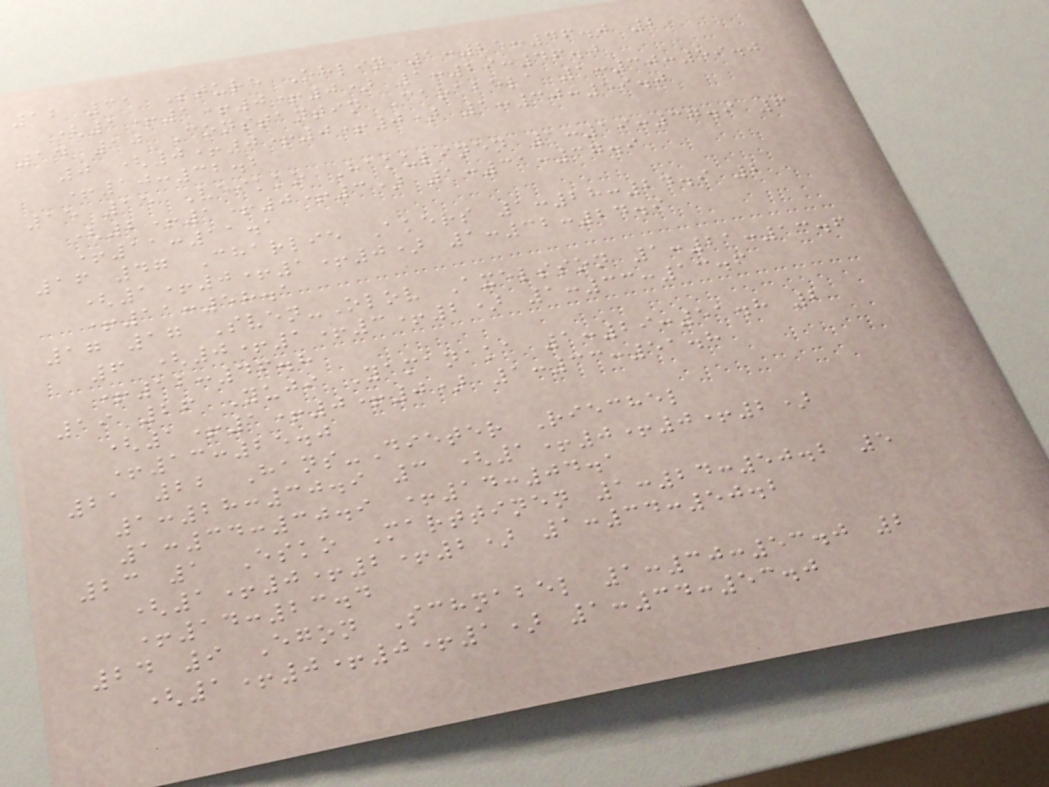12 31 Sture Ohlin 1:25:46.0 2
(1+1+0+0) 1:29:46.0
14 10 Constantin Carabela 1:30:59.0
0 (0+0+0+0) 1:30:59.0
+10:32.2
15 15 Veikko Hakulinen 1:19:37.9 6
(2+1+0+3) 1:31:37.9
+11:11.1
16 47 Charlie Akers 1:28:24.9 2
(1+0+1+0) 1:32:24.9
+11:58.1
17 17 Sven-Olov Axelsson 1:21:13.6
6 (0+1+3+2) 1:33:13.6
+12:46.8
19 26 Yuji Yamanaka 1:29:51.8 2
(1+1+0+0) 1:33:51.8
+13:25.0
21 22 Hans-Dieter Riechel
1:28:30.9 3 (1+0+0+2)
1:34:30.9 +14:04.1
23 1 Esko Marttinen 1:24:50.2 5
(1+0+2+2) 1:34:50.2
+14:23.4
24 9 Egon Schnabel 1:30:53.0 2
(1+0+0+1) 1:34:53.0
